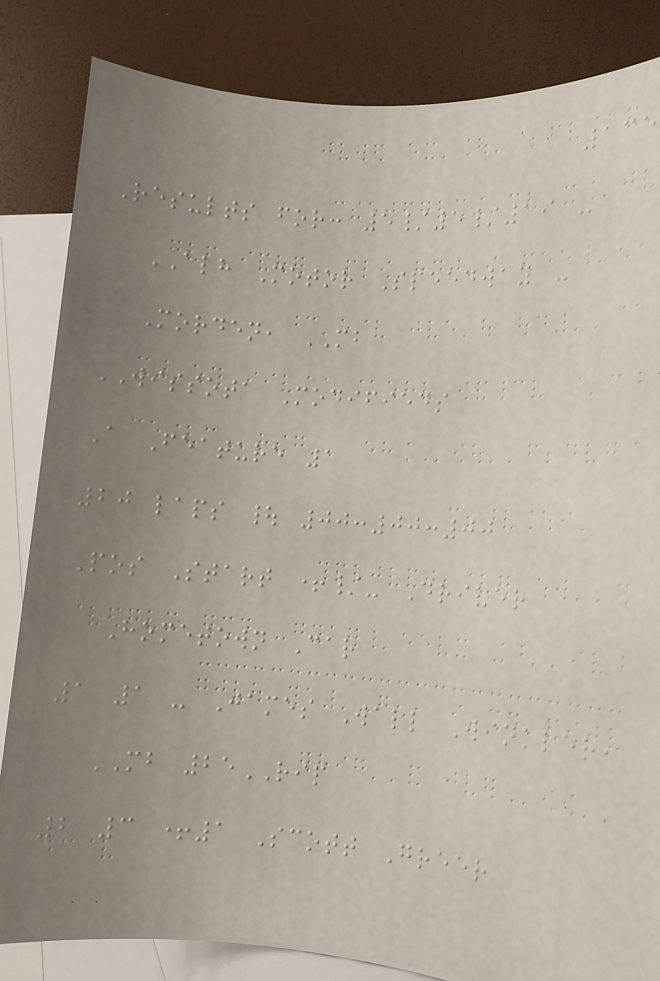135
Results for: 5/5/19 -
ALH Motor Speedway -
Morden, MB
WISSOTA Modifieds
A Feature 1
20 laps | 00:00:00
Pos Start +/- Driver
Hometown Car
1 1 - James Wall Winkler,
MB 25RIP
2 3 +1 Scott Greer
